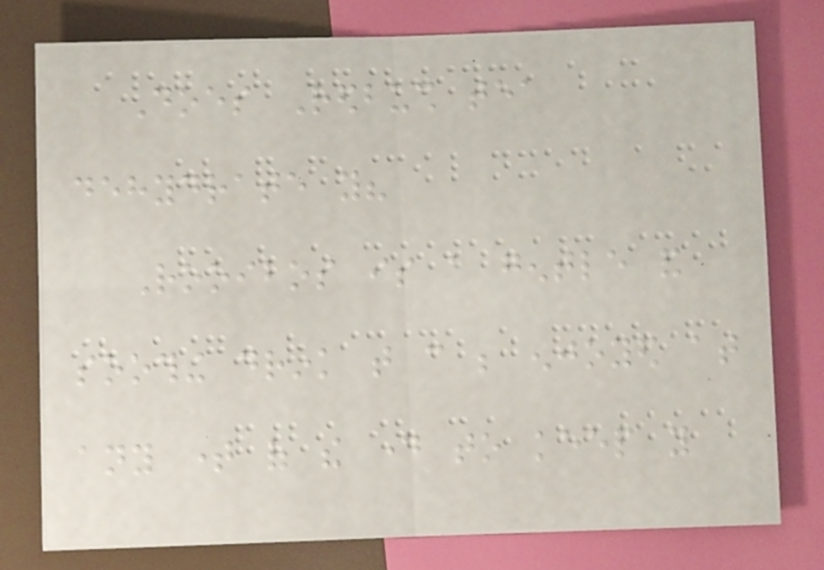Does Redbush tea
dehydrate you?
Rooibos is a gentle and
soothing drink that can be enjoyed at
any time of the day to keep you
